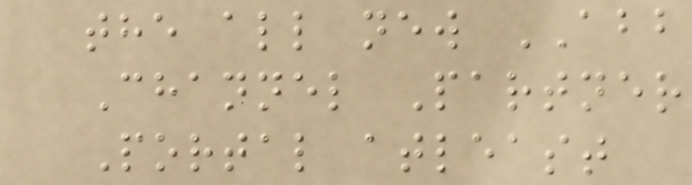the all new ABB
Channel Partner
Portal atleast
